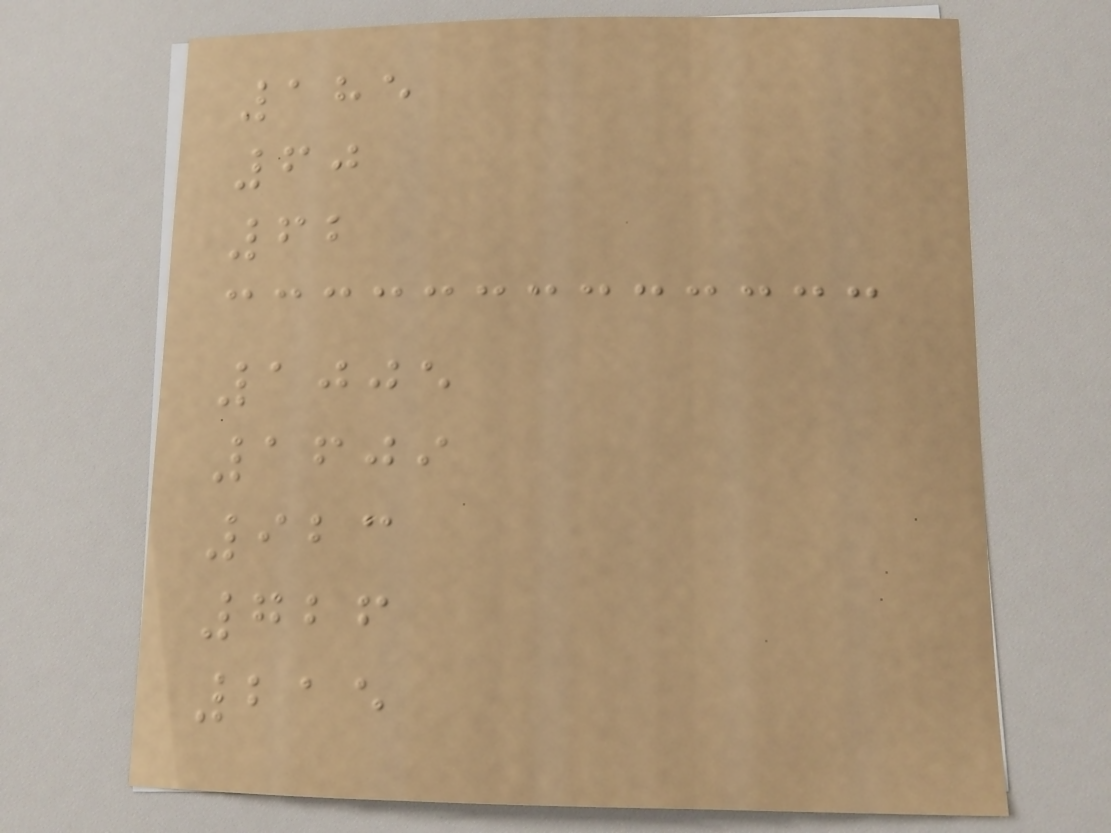185
60
62
1005
1609
923
726
215
